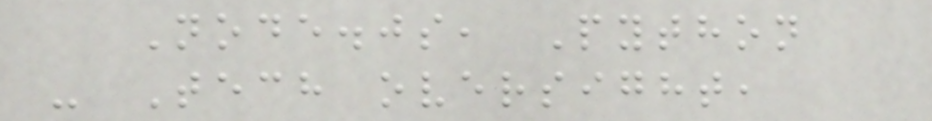Node.js, Python
- Tech oversight,
